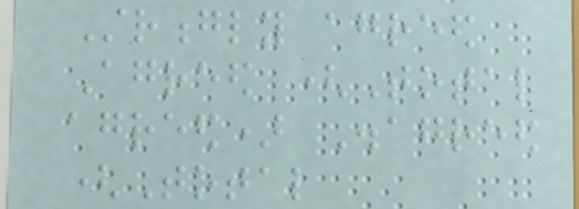Strongly agreed
Agreed (Total
agreed) Disagreed
(Total
